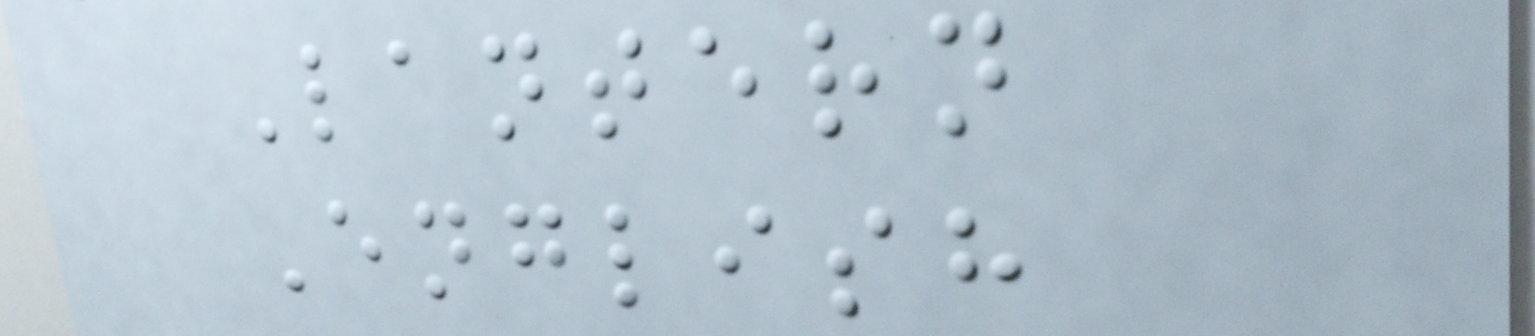Lantern
English
